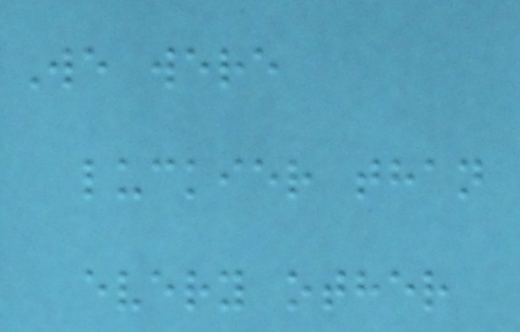We were
luckier than
every other
